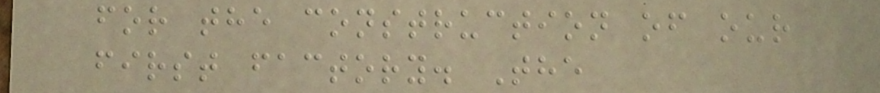for the construction of our
first factory. The
